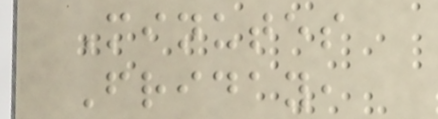Minutes
Friday,
